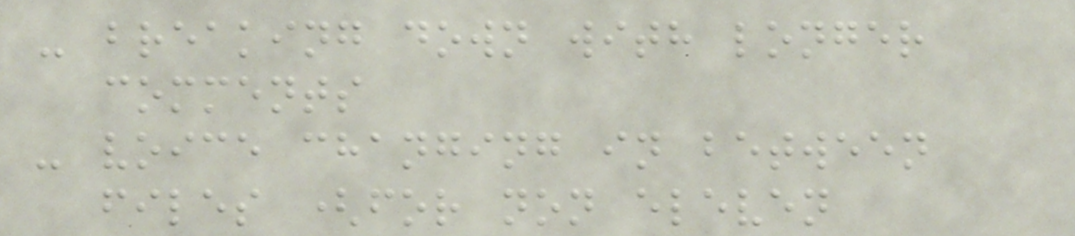- breaking down with longer
comments
- voice changing in between
files (for non eleven
